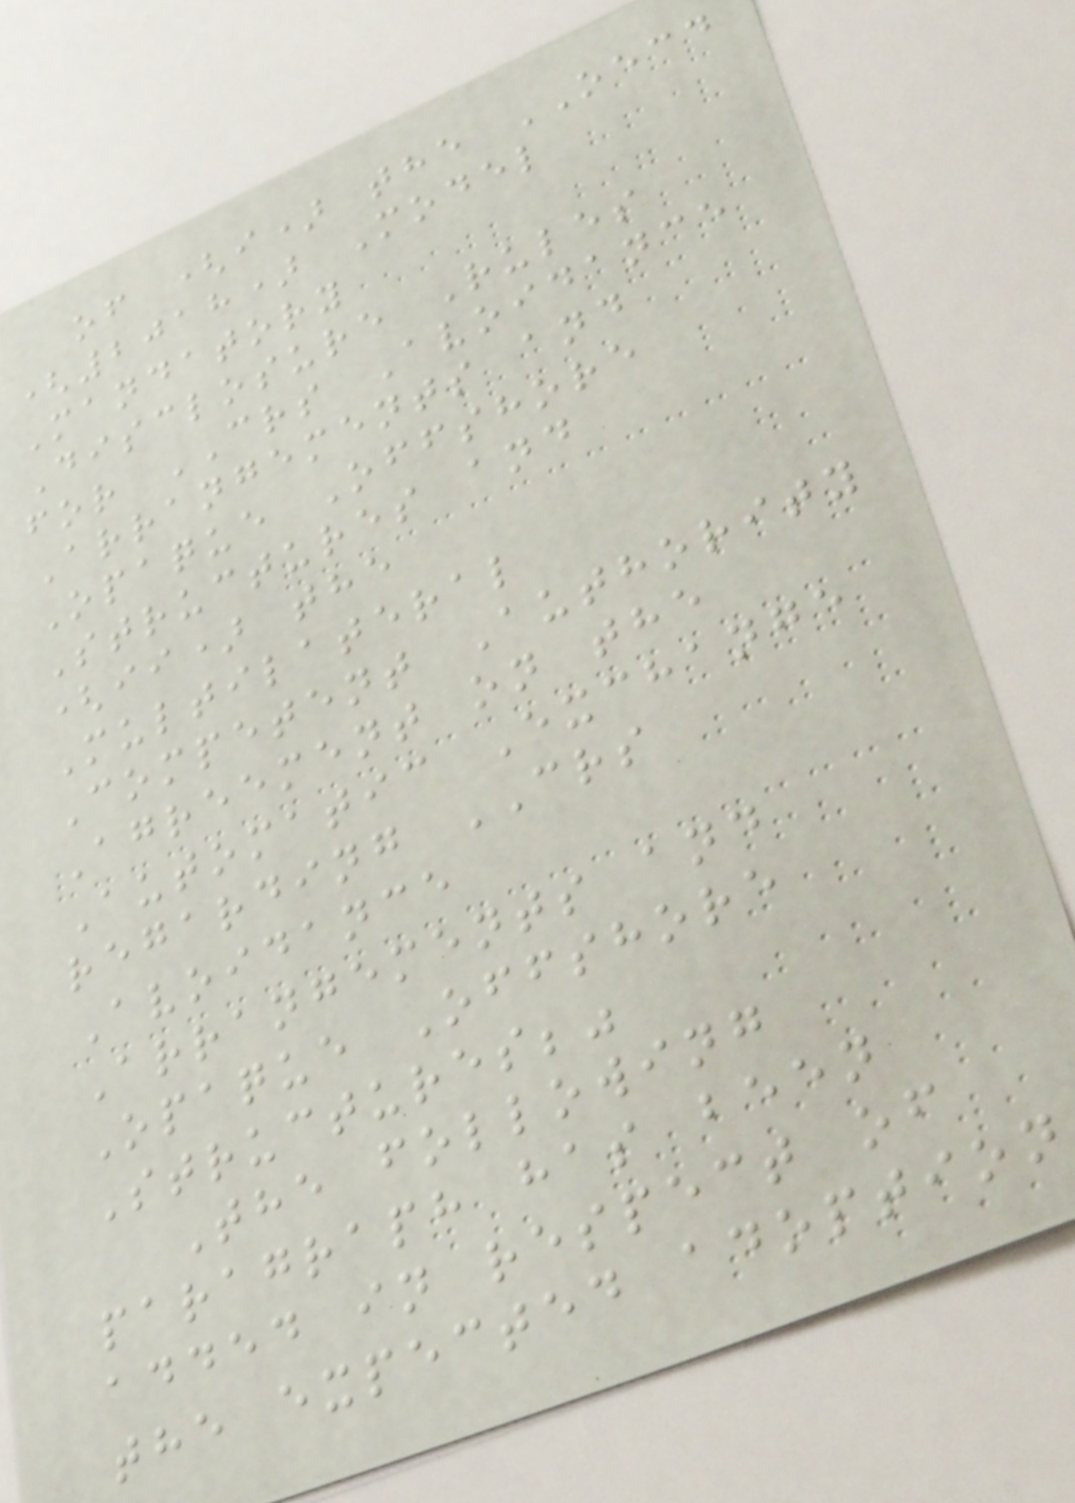of (i) the OECD
(2018) Model
Mandatory
Disclosure Rules
for CRS Avoidance
Arrangements and
Opaque Offshore
Structures and
(ii) the
Multilateral
Competent Authority
Agreement on the
Automatic Exchange
regarding CRS
Avoidance
Arrangements and
Opaque Offshore
Structures;"
The following
paragraph has been
added in respect of
the expected adoption
